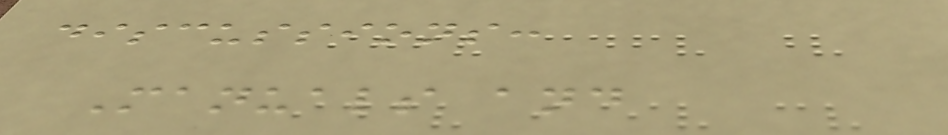discussions:
Manuals and
